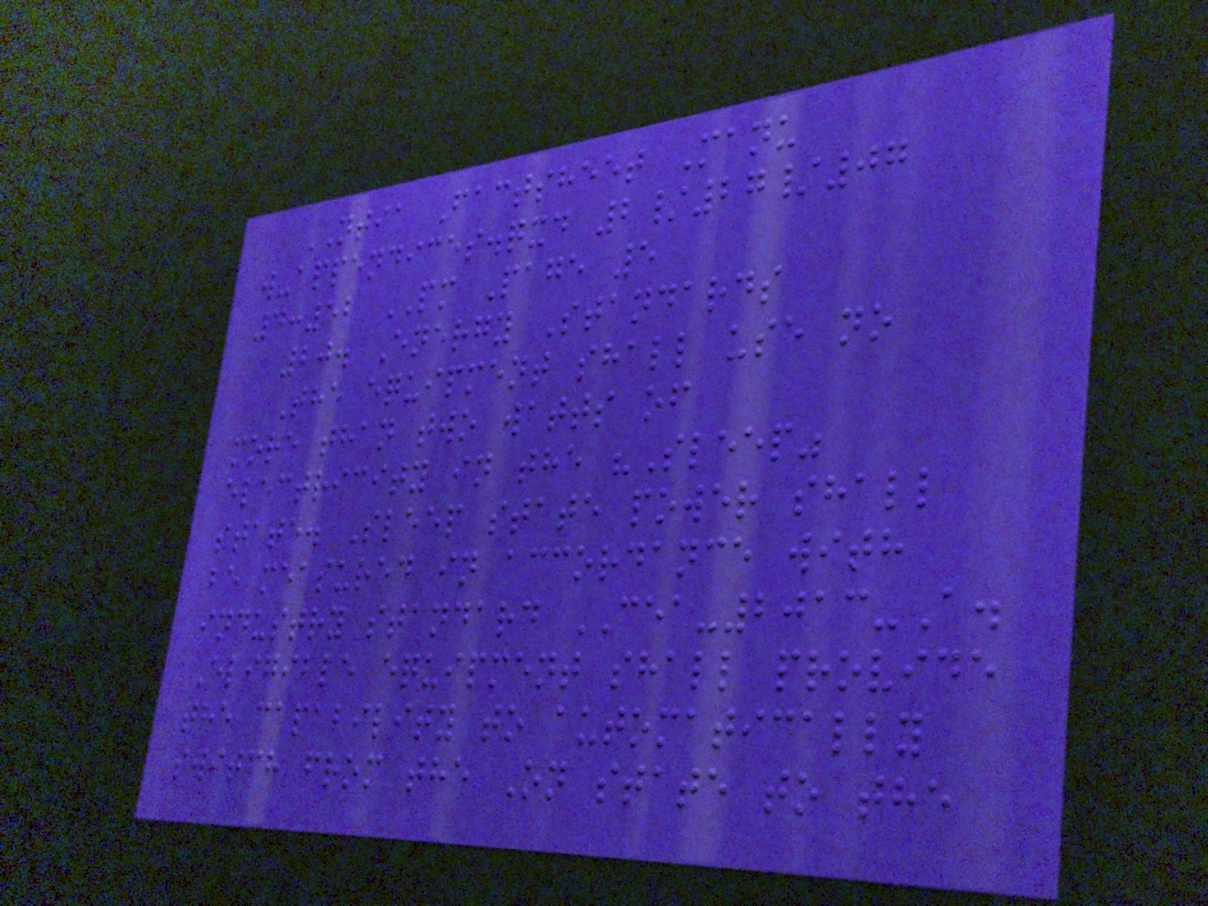NTIA Factsheet Manu
w-appendices.qxd 2/27/07
4:52 PM Page 5
20. Energy Standards
The equipment shall use no
more than two watts of
electricity in the "Sleep"
state. Sleep state power shall
be measured in accordance with
industry standard CEA-2013-A.
Eligible equipment shall provide
the capability to automatically
switch from the On state to the
